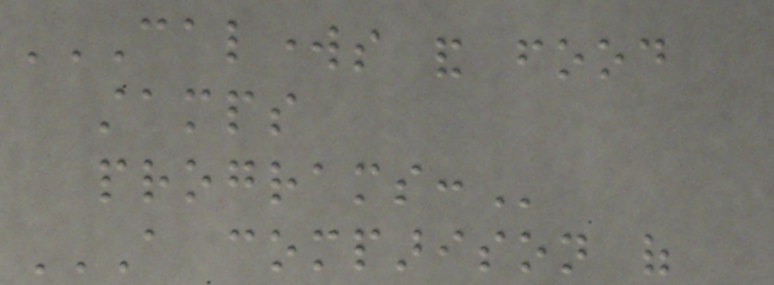CALWORKS AND FOOD
STAMPS
PROGRAMS:
A COMPARISON OF
